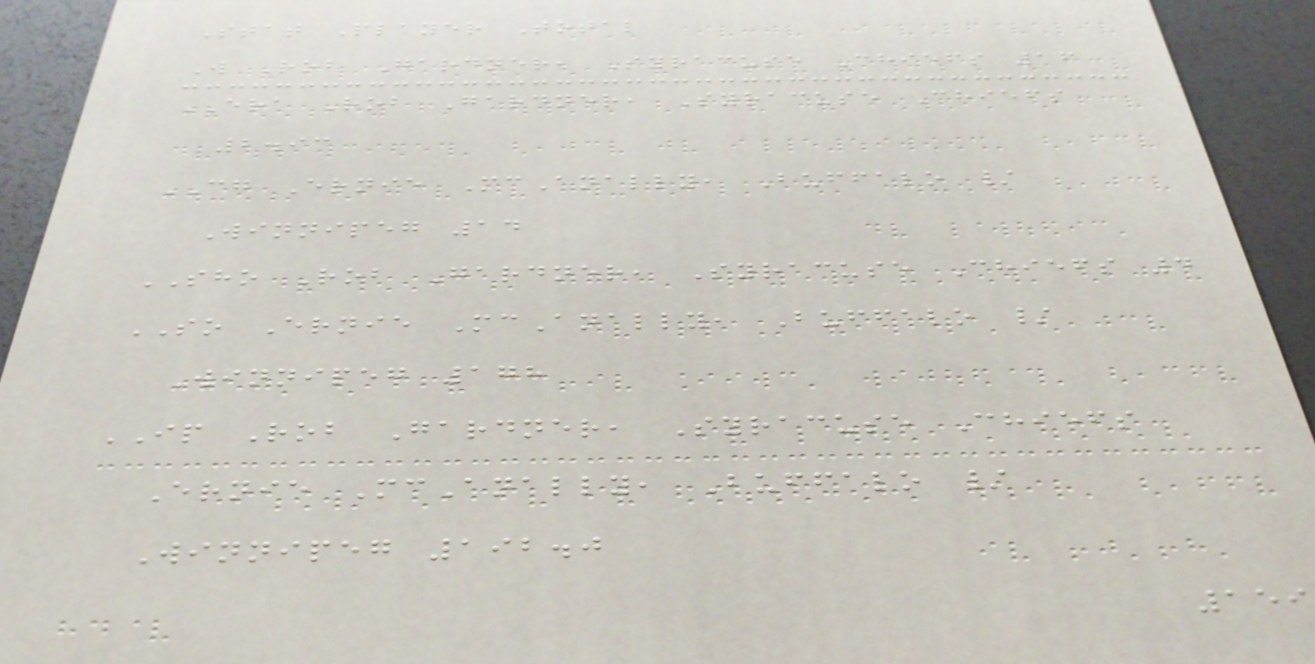Stat Player Total
W Rob Gardner, Syracuse Chiefs 16
ERA Rob Gardner, Syracuse Chiefs
2.93
CG Ernie McAnally, Buffalo /
Winnipeg 14
SHO Rob Gardner, Syracuse Chiefs 4
SO Ernie McAnally, Buffalo /
Winnipeg 178
IP Rob Gardner, Syracuse Chiefs
Ernie McAnally, Buffalo /
Winnipeg 192.0
159
